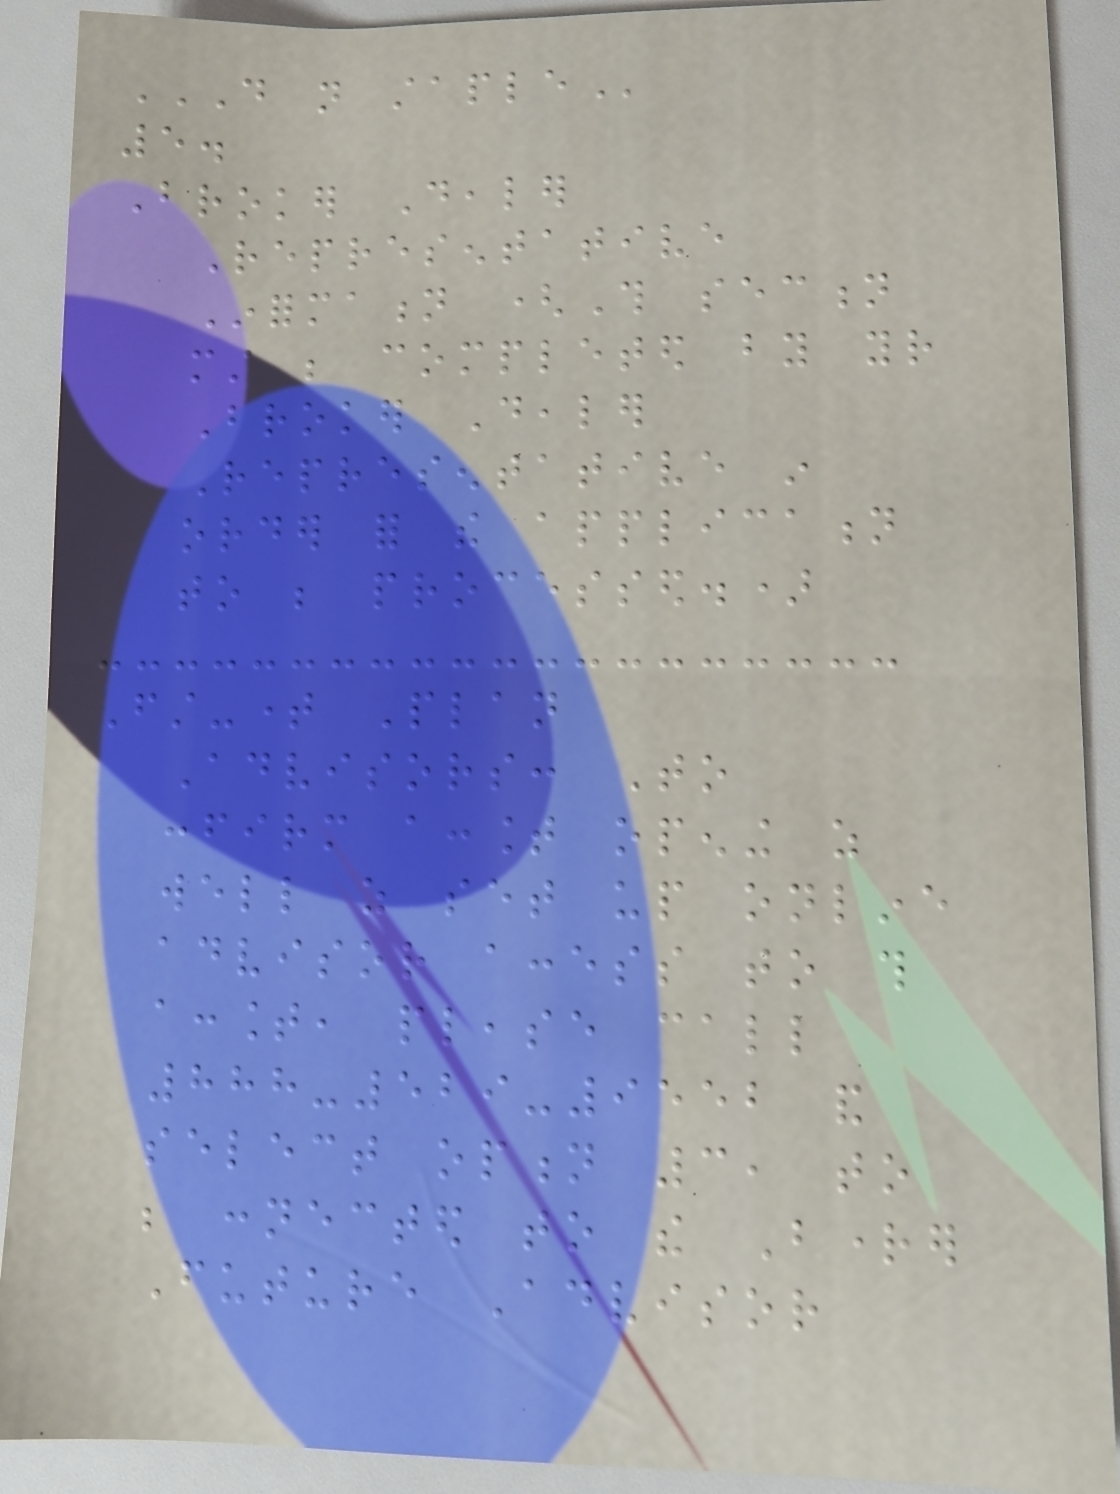DO NOT STAPLE
5.
Broker Dealer
Representative
Information (This section
must be completed by your
Broker Dealer
Representative in
order for the application
to be processed.)
First-time Plan
Advisors: To
confirm account opening as
well as set up online
advisor access to this
account, please call
888-529-9552 and
select option 3, to
be connected to the Brighter
Future Advisor
